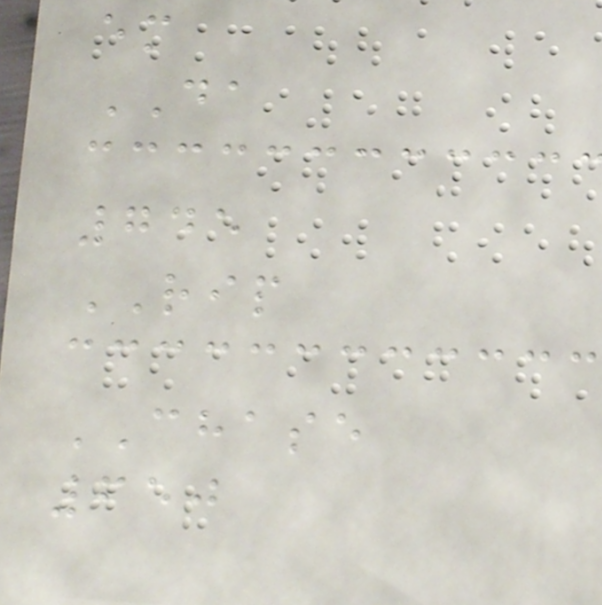em
DA
745
RIP
CHASE
650
